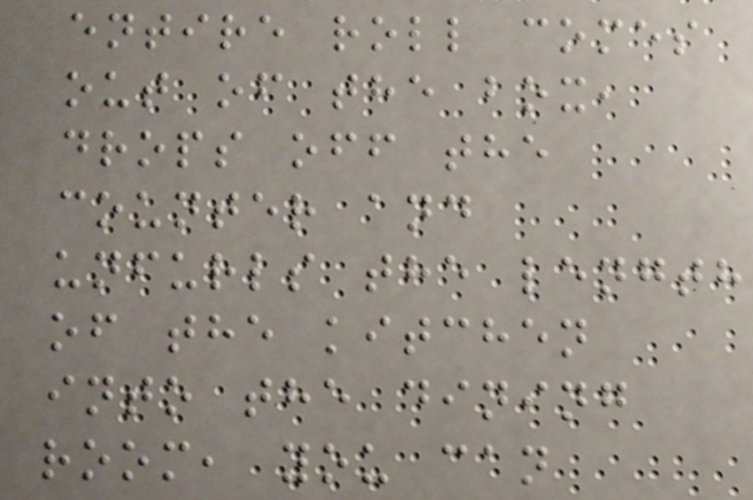entire roll comes
out of the box,
drops off the
counter and
unfurls the length
of the kitchen
into the dining
room, you can
